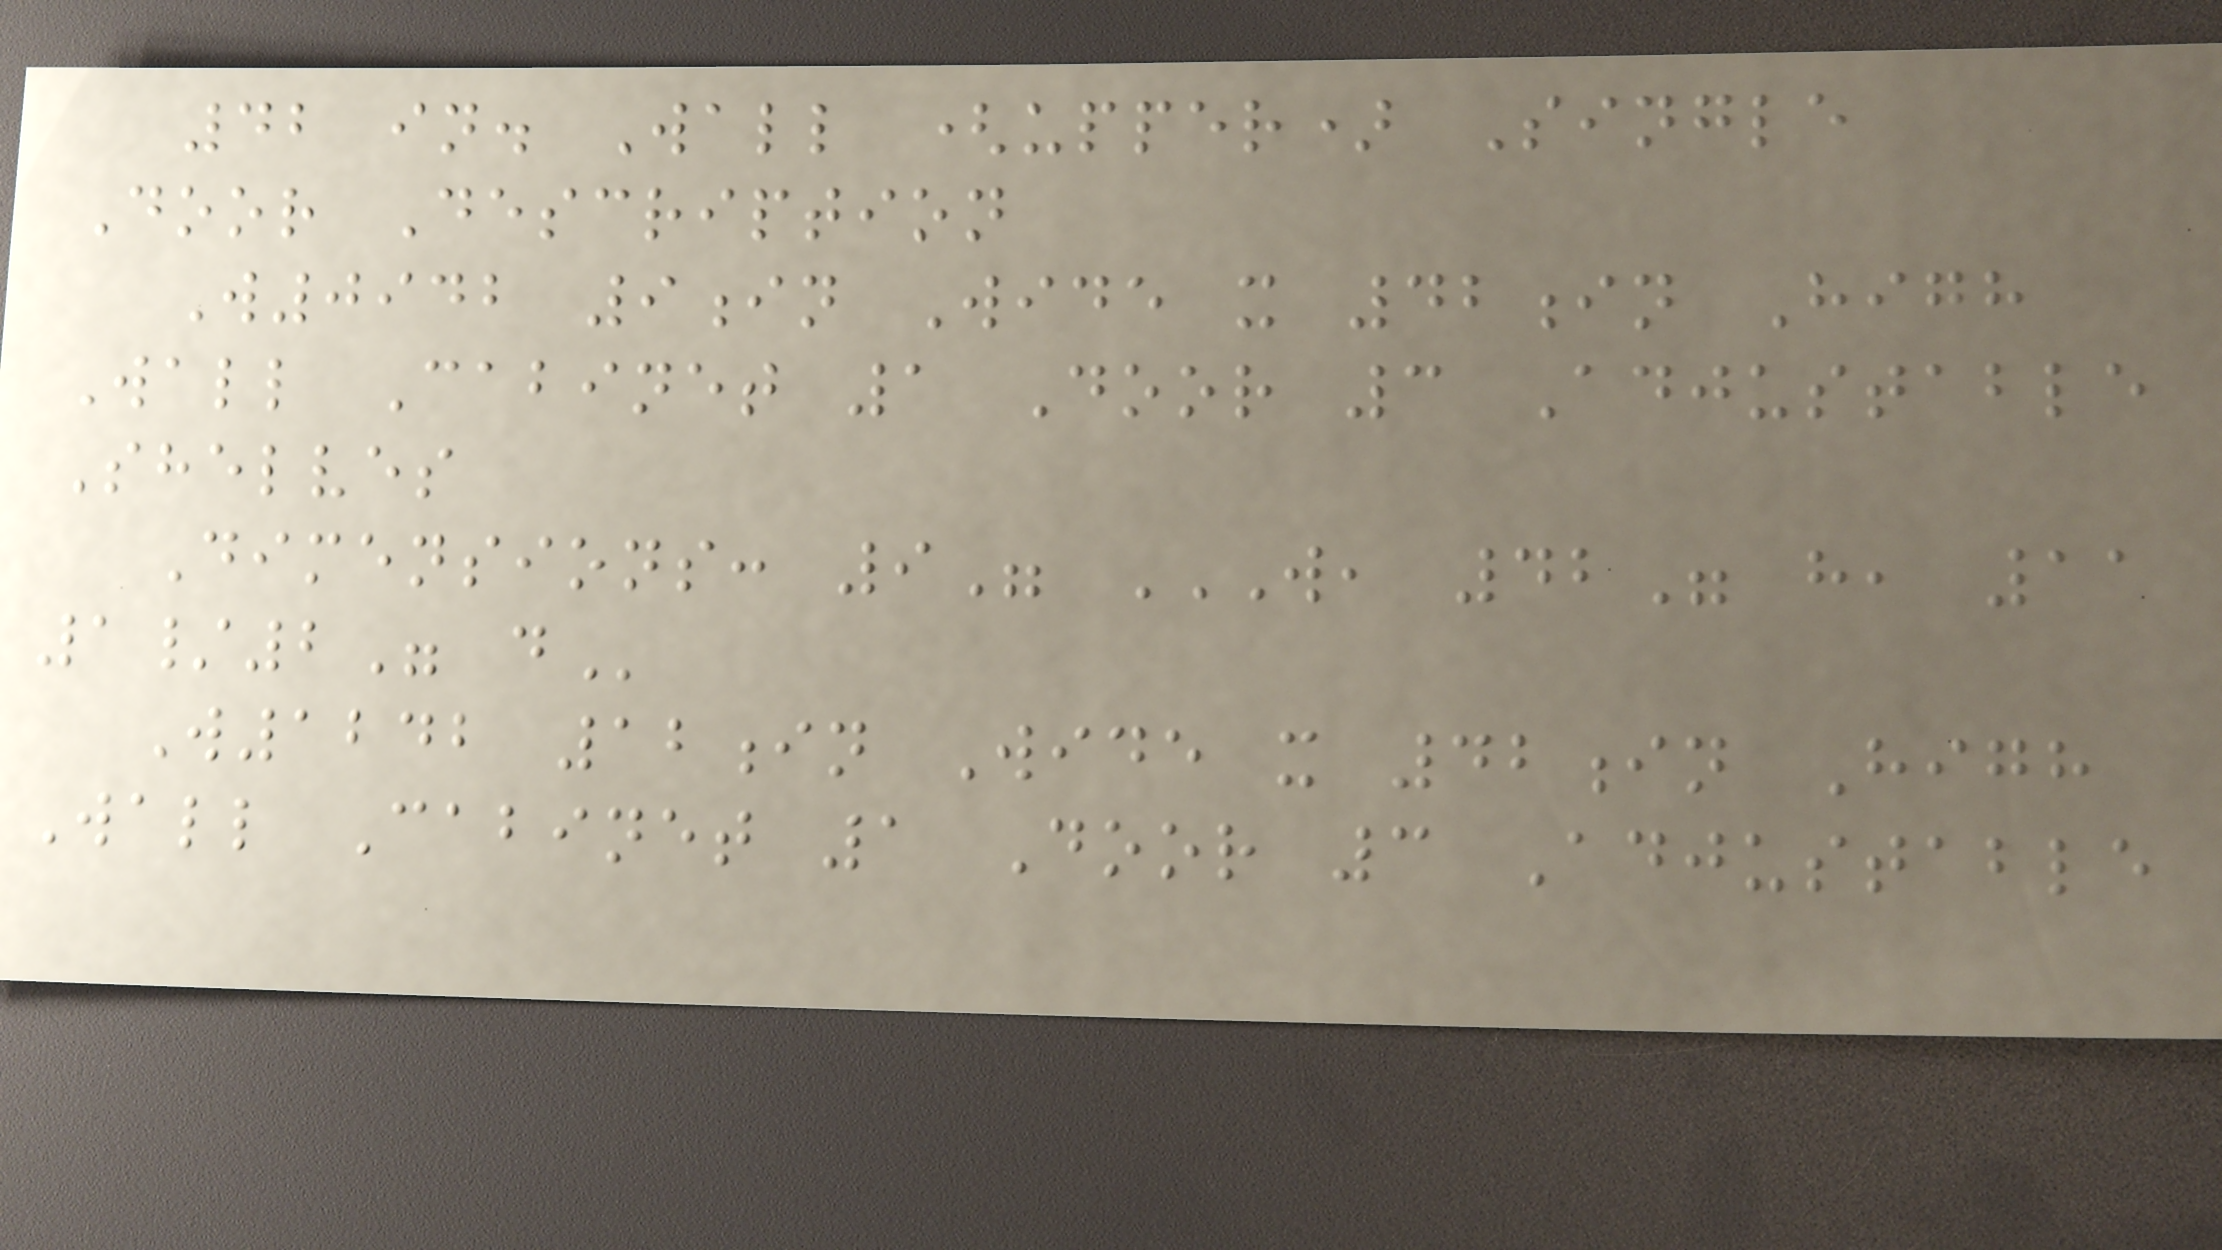42 in. Wall (upper) Single
Door Description
W0942 9in Wide x 42in High
Wall Cabinet 1 Door 3 Adjustable
Shelves
Dimensions: 9" W, 42" H, 11
1/2" D
W1242 12in Wide x 42in High
Wall Cabinet 1 Door 3 Adjustable
